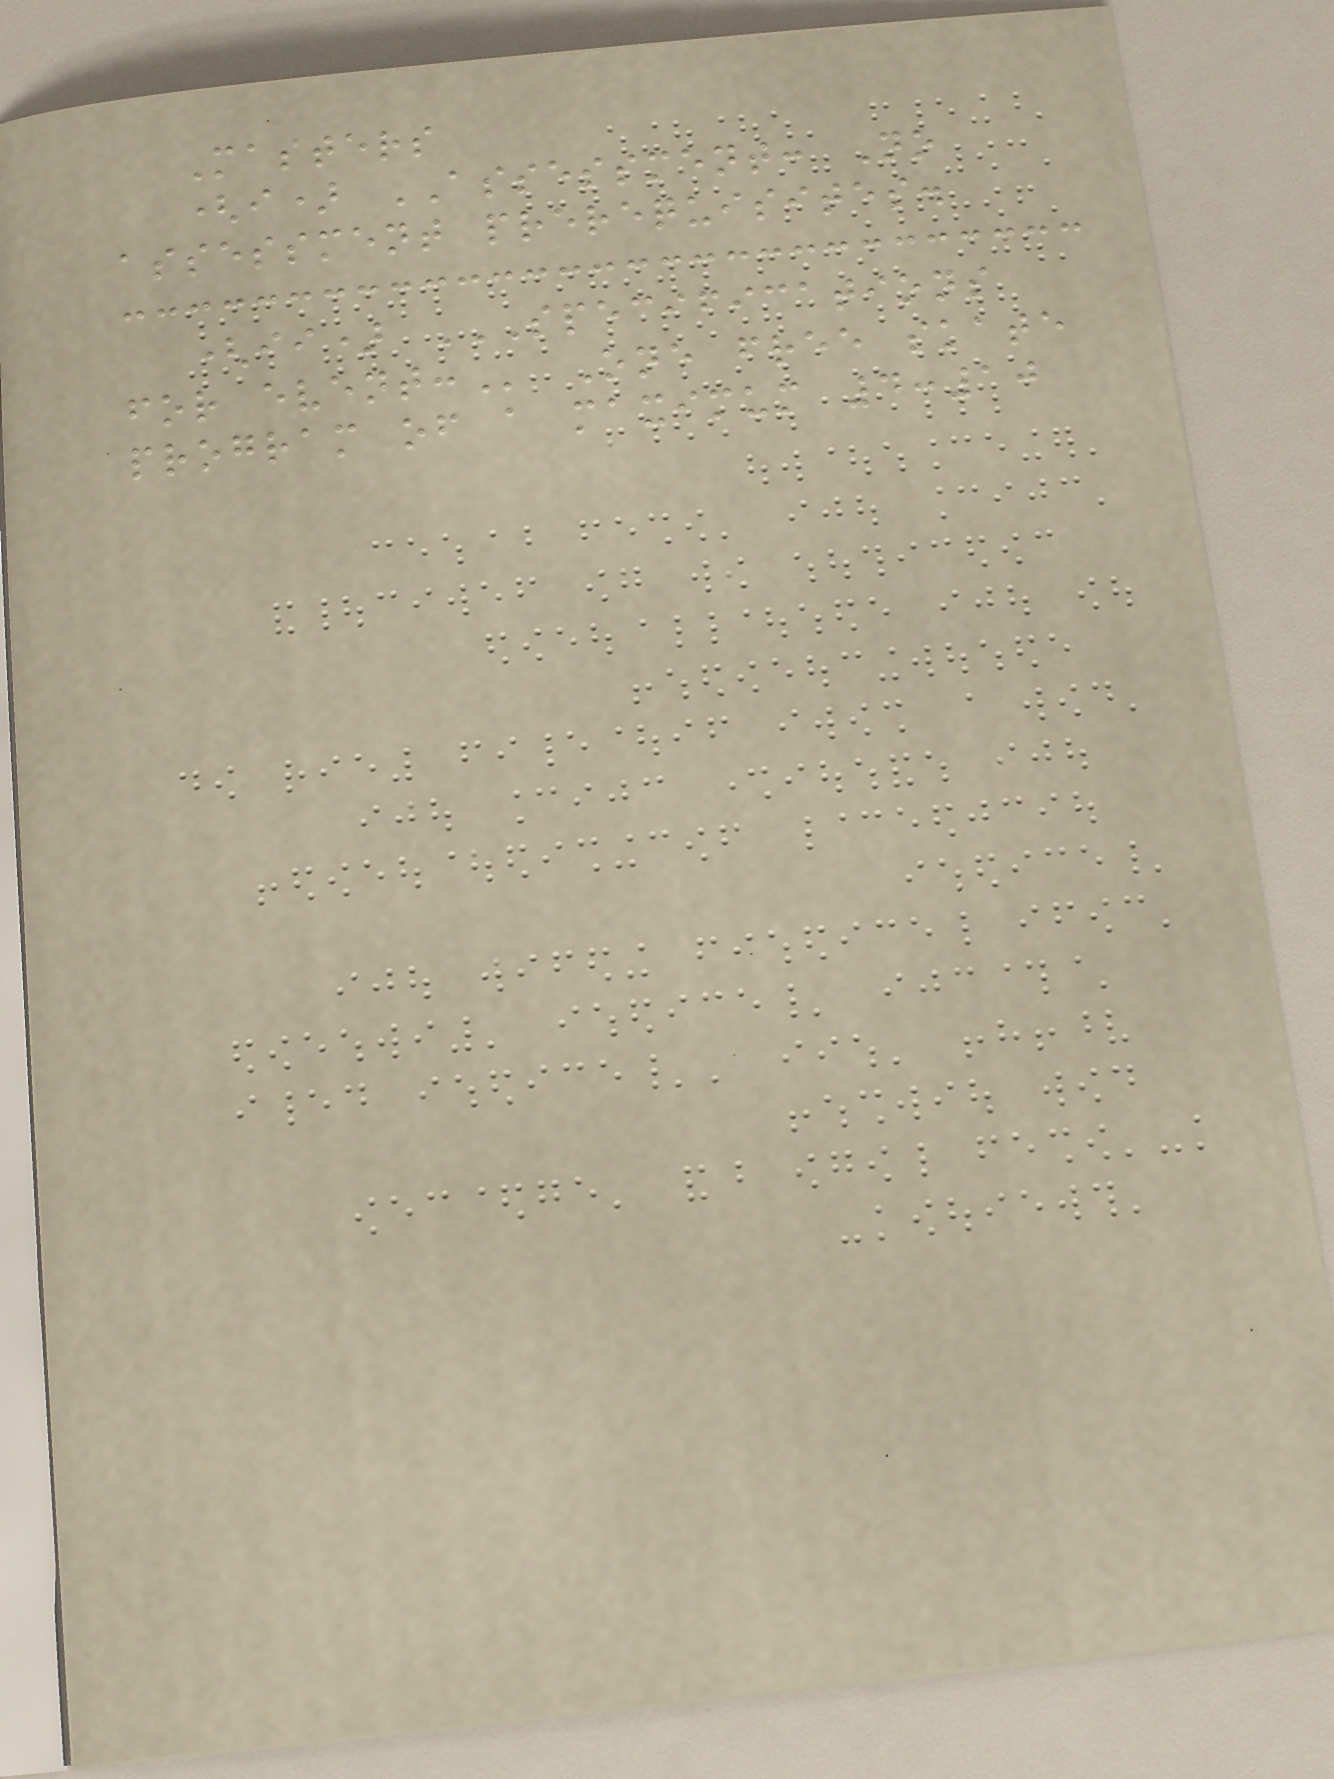Masters
(i) ASSESSMENT: No
assessment prerequisites.
(ii) SPECIFICATIONS
FOR EVENT: One free skate
program of a maximum 4:10
